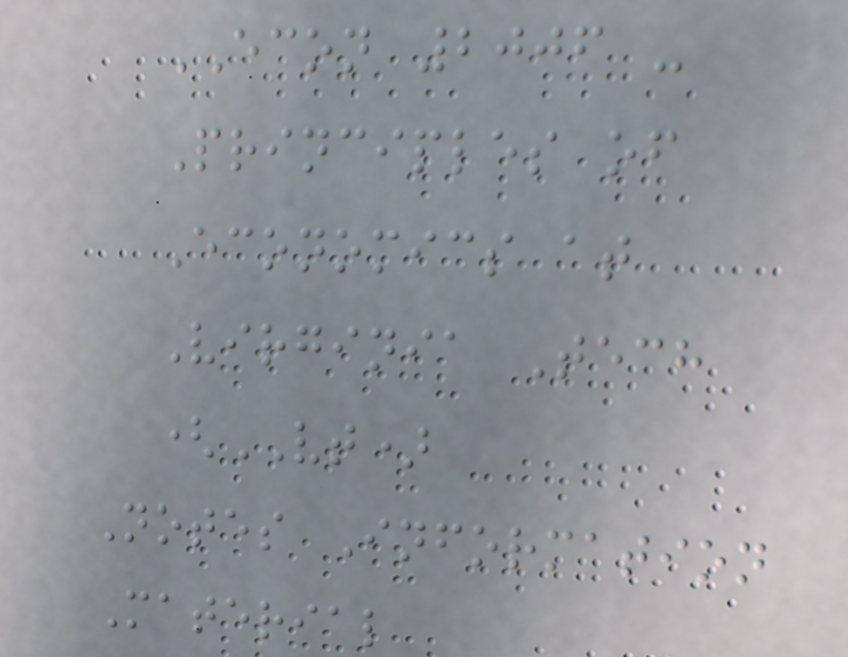ECON 2006 -
Principles of
Economics at
Virginia Tech
(VT)
Notes Information
Material
